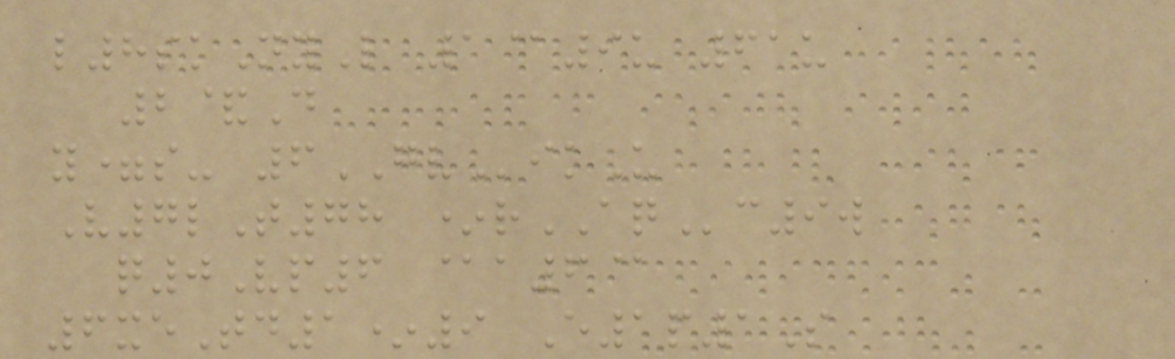l8skNyL 1@9u 61u
2&D
y=s- 6GVikU
V7lT78 *rAQc9w
q0Vp6 @a6@
6xeTd1*9 E1p1S
